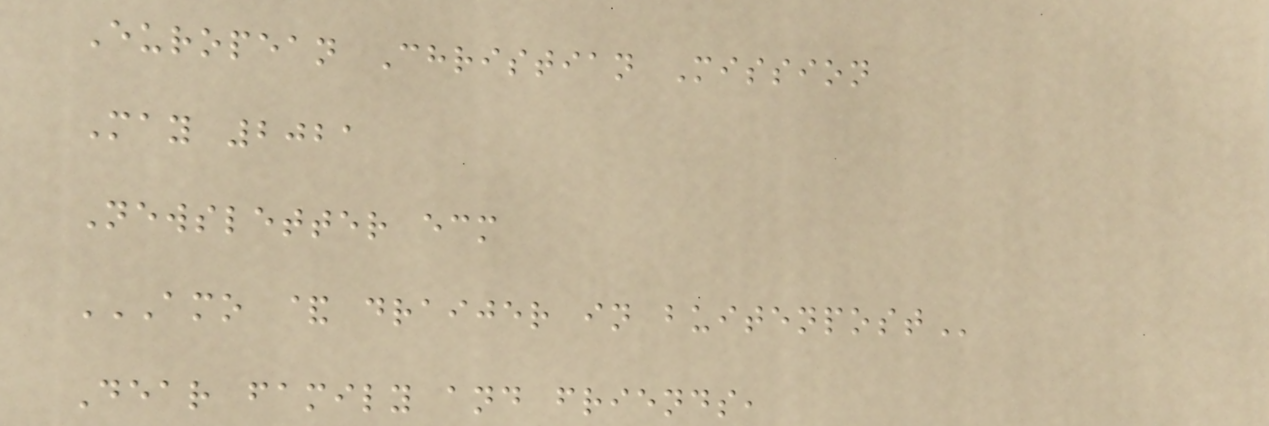European Christian Mission
May 2021
Newsletter ecm
AMO & DRAIJER IN BUITENPOST
Dear family and friends,
